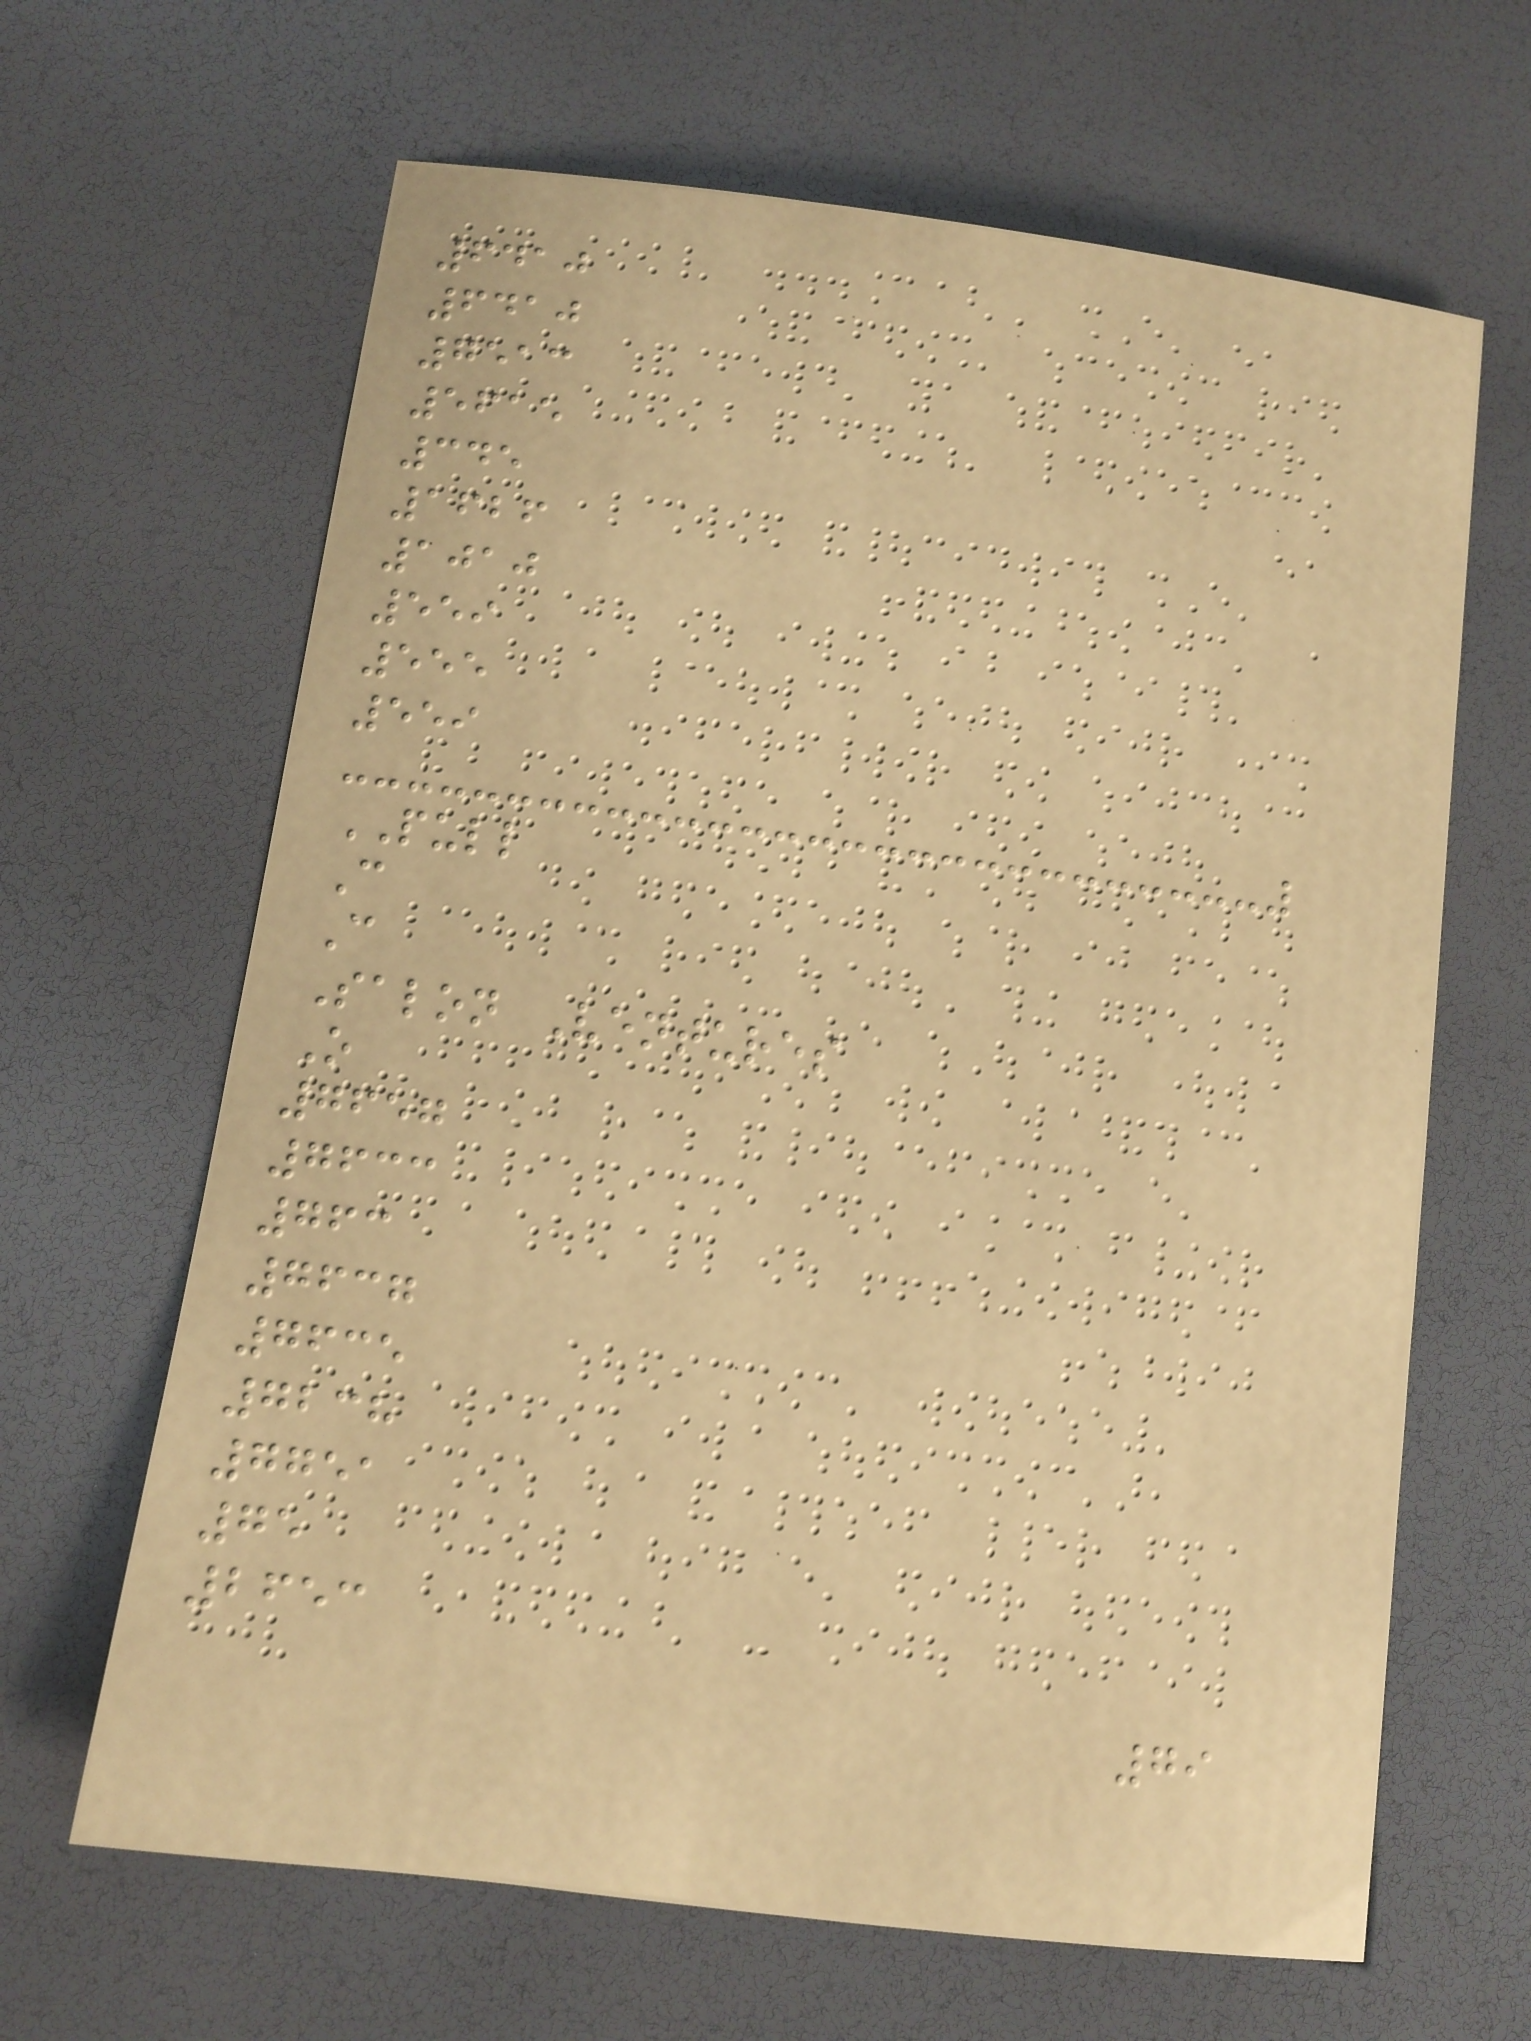6410
6410
7513
5615
345
1626
1010
559
555
559
PULL
C
C
Salon Ventures
O
7657
7633
763
7637
7635
7238
7751
75
2653
79
